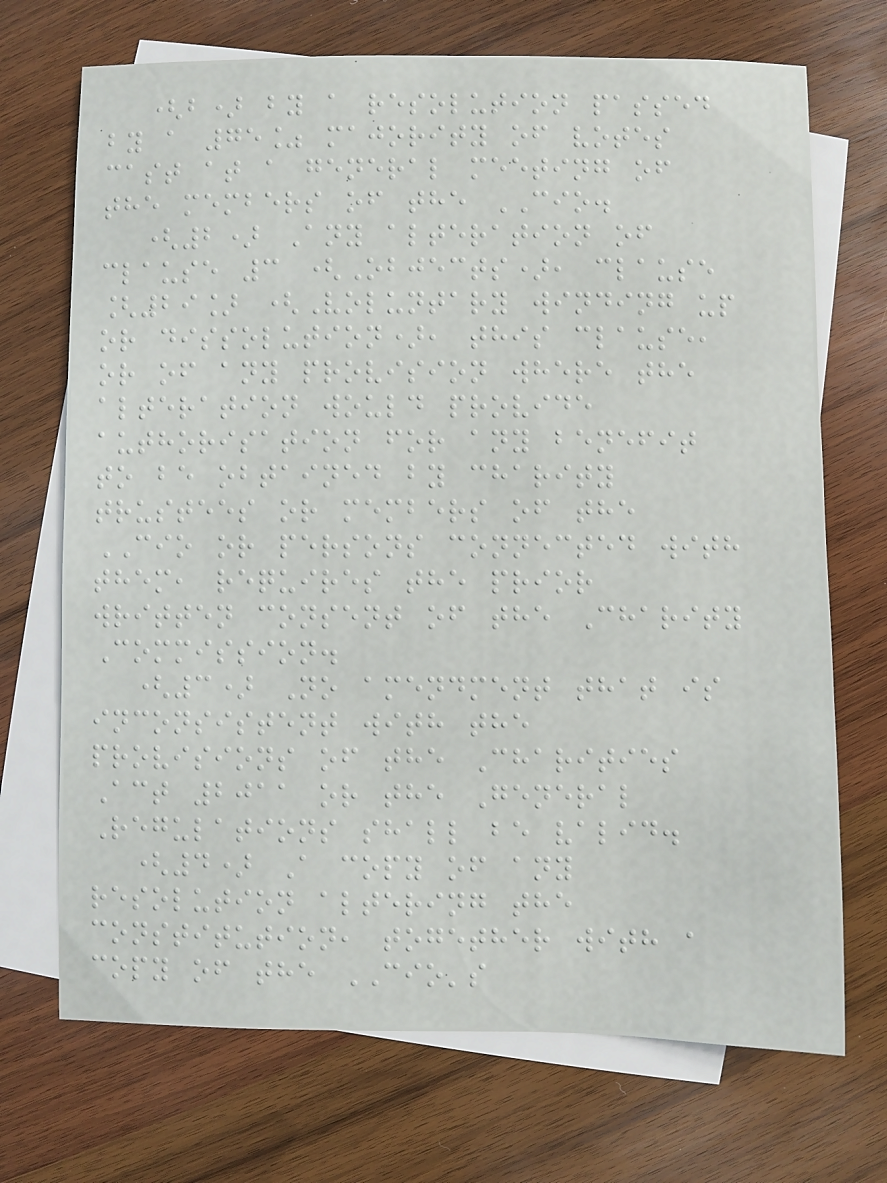(b) by a resolution passed
by a 75% majority of votes
cast at a general meeting of
the members of the CIO.
(2) Any alteration of
clause 3 (Objects), clause
[29] (Voluntary winding up
or dissolution), this clause,
or of any provision where the
alteration would provide
authorisation for any benefit
to be obtained by charity
trustees or members of the
CIO or persons connected with
them, requires the prior
written consent of the Charity
Commission.
(3) No amendment that is
inconsistent with the
provisions of the Charities
Act 2011 or the General
Regulations shall be valid.
(4) A copy of any
resolution altering the
constitution, together with a
copy of the CIO's
